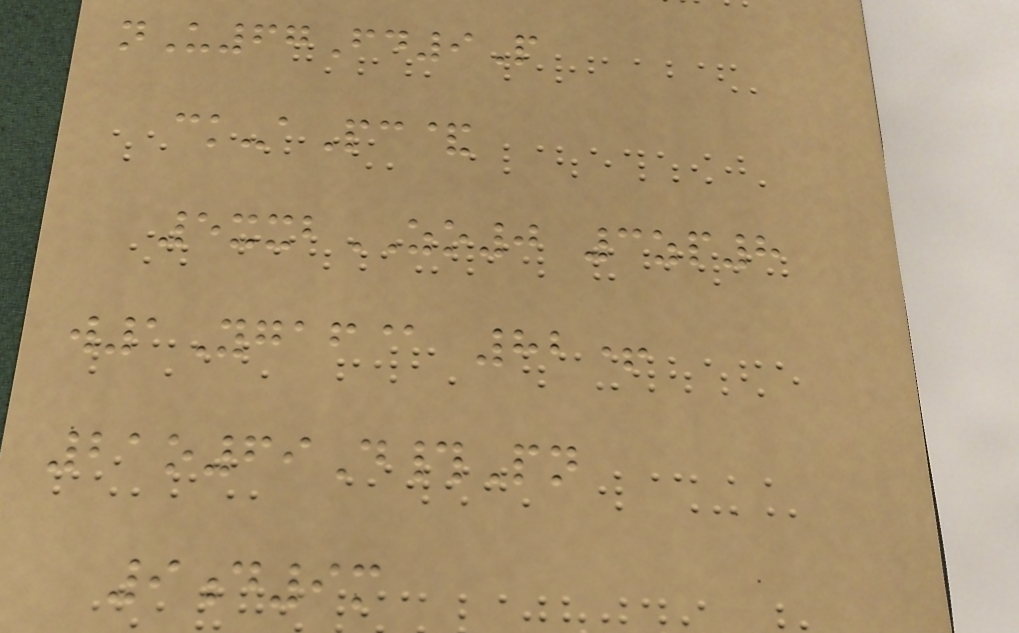nU67Fd9P
ck-aPc&
5xxbZO0 3zp8
w1Ygaf@ 82+
21o69D#Pn
9d9m
